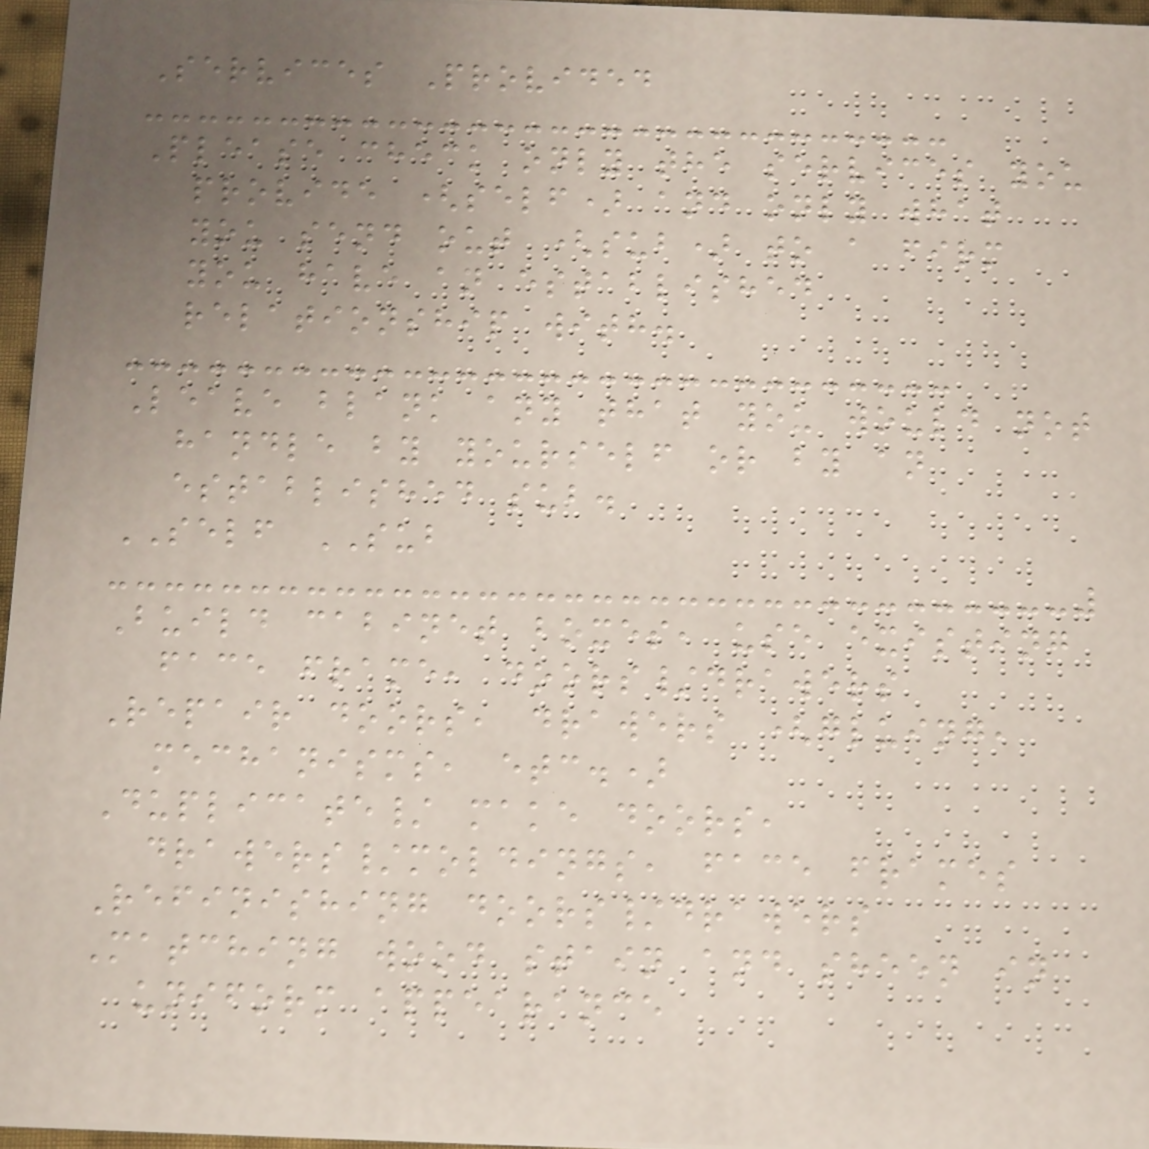Services Provided
Please check only the services you
provide (self) and only what
you send out (sub) to a firm
you have an established
relationship with.
Leave blank any that you would not
handle by yourself or by an
established sub.
SELF SUB
Build cabinet boxes, use existing
face frame, doors/drawers
Repair doors, drawers (gluing,
mechanisms, etc.)
Duplicate/ make doors,
drawers/moldings, face frames
Refinishing doors/drawers
Matching wood stain and sheen in
uniform appearance
